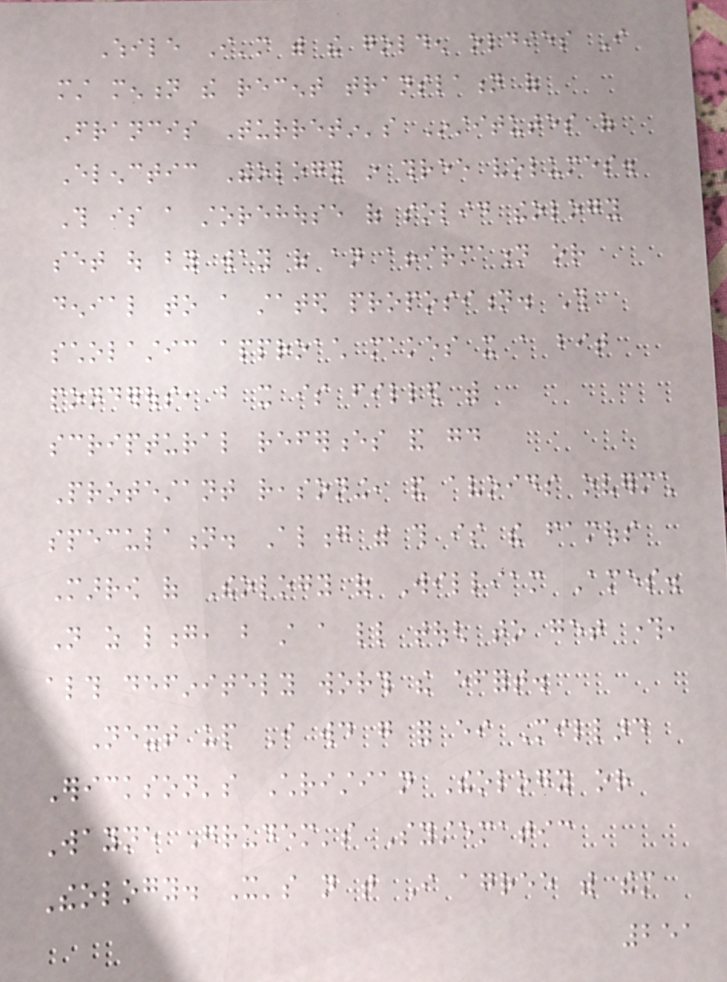While I'm with the golden oldies I
must mention the recent translation of
Francis Turretin's Institutes of
Elenctic Theology in three volumes.
This is a storehouse of solid theology
set out by way of an affirmation or
denial to a stated proposition. This
scholastic approach makes it a bit
ponderous, but it is filled with
scriptural references and good
Protestant reasoning, and avoids overmuch
speculation. Along with this is the famous
Marrow of Theology of William Ames.
Not as long, but still a little tough to get through,
although definitely worth the effort.
Next up I would go for either Millard
Erickson's Christian Theology or
Wayne Grudem's Systematic
Theology. It's not that I agree with them
251
